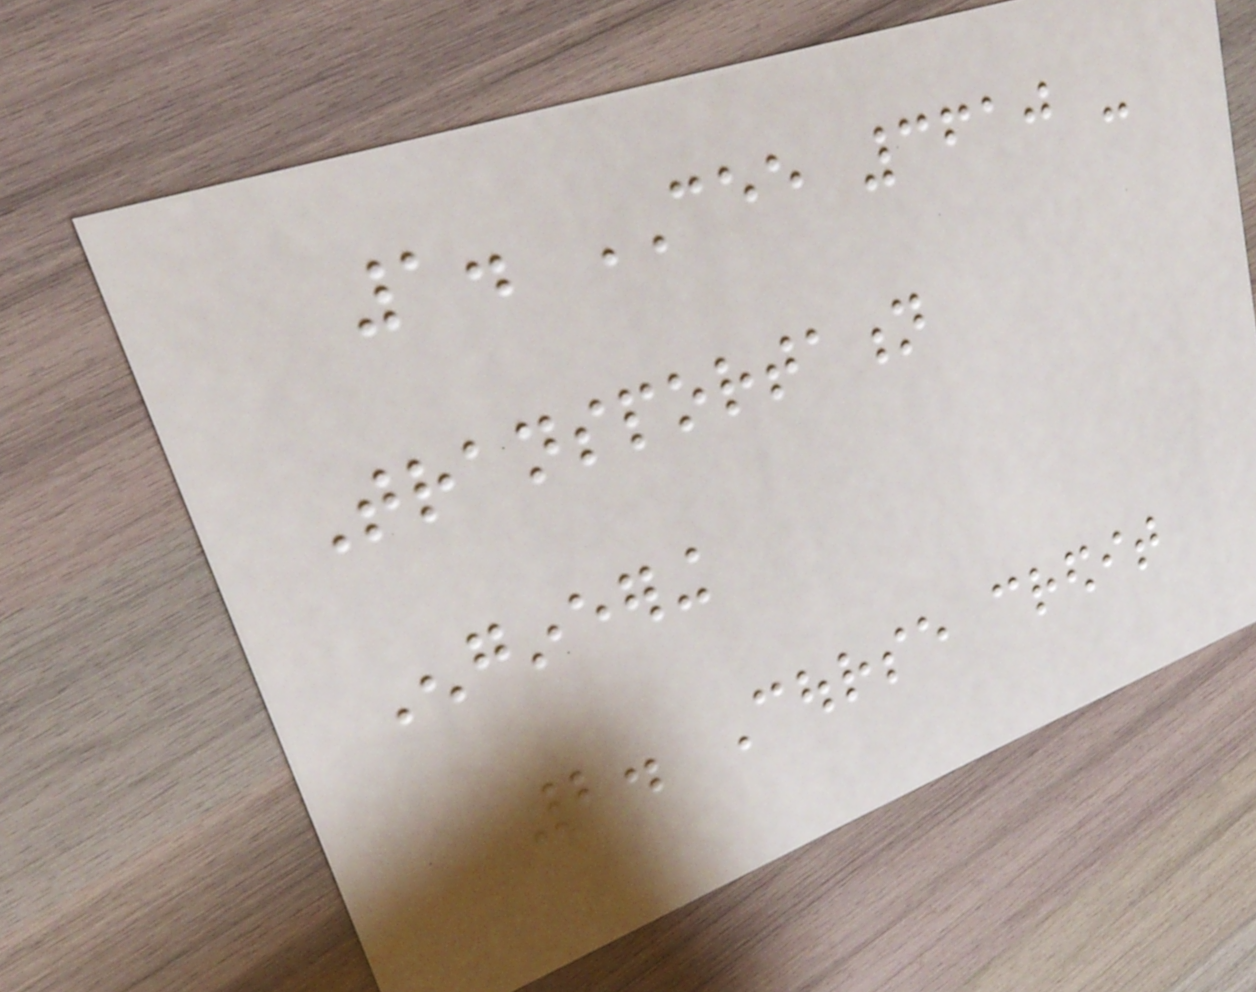1. CEE 3610 -
Transportation
Engineering
2. Course credit
